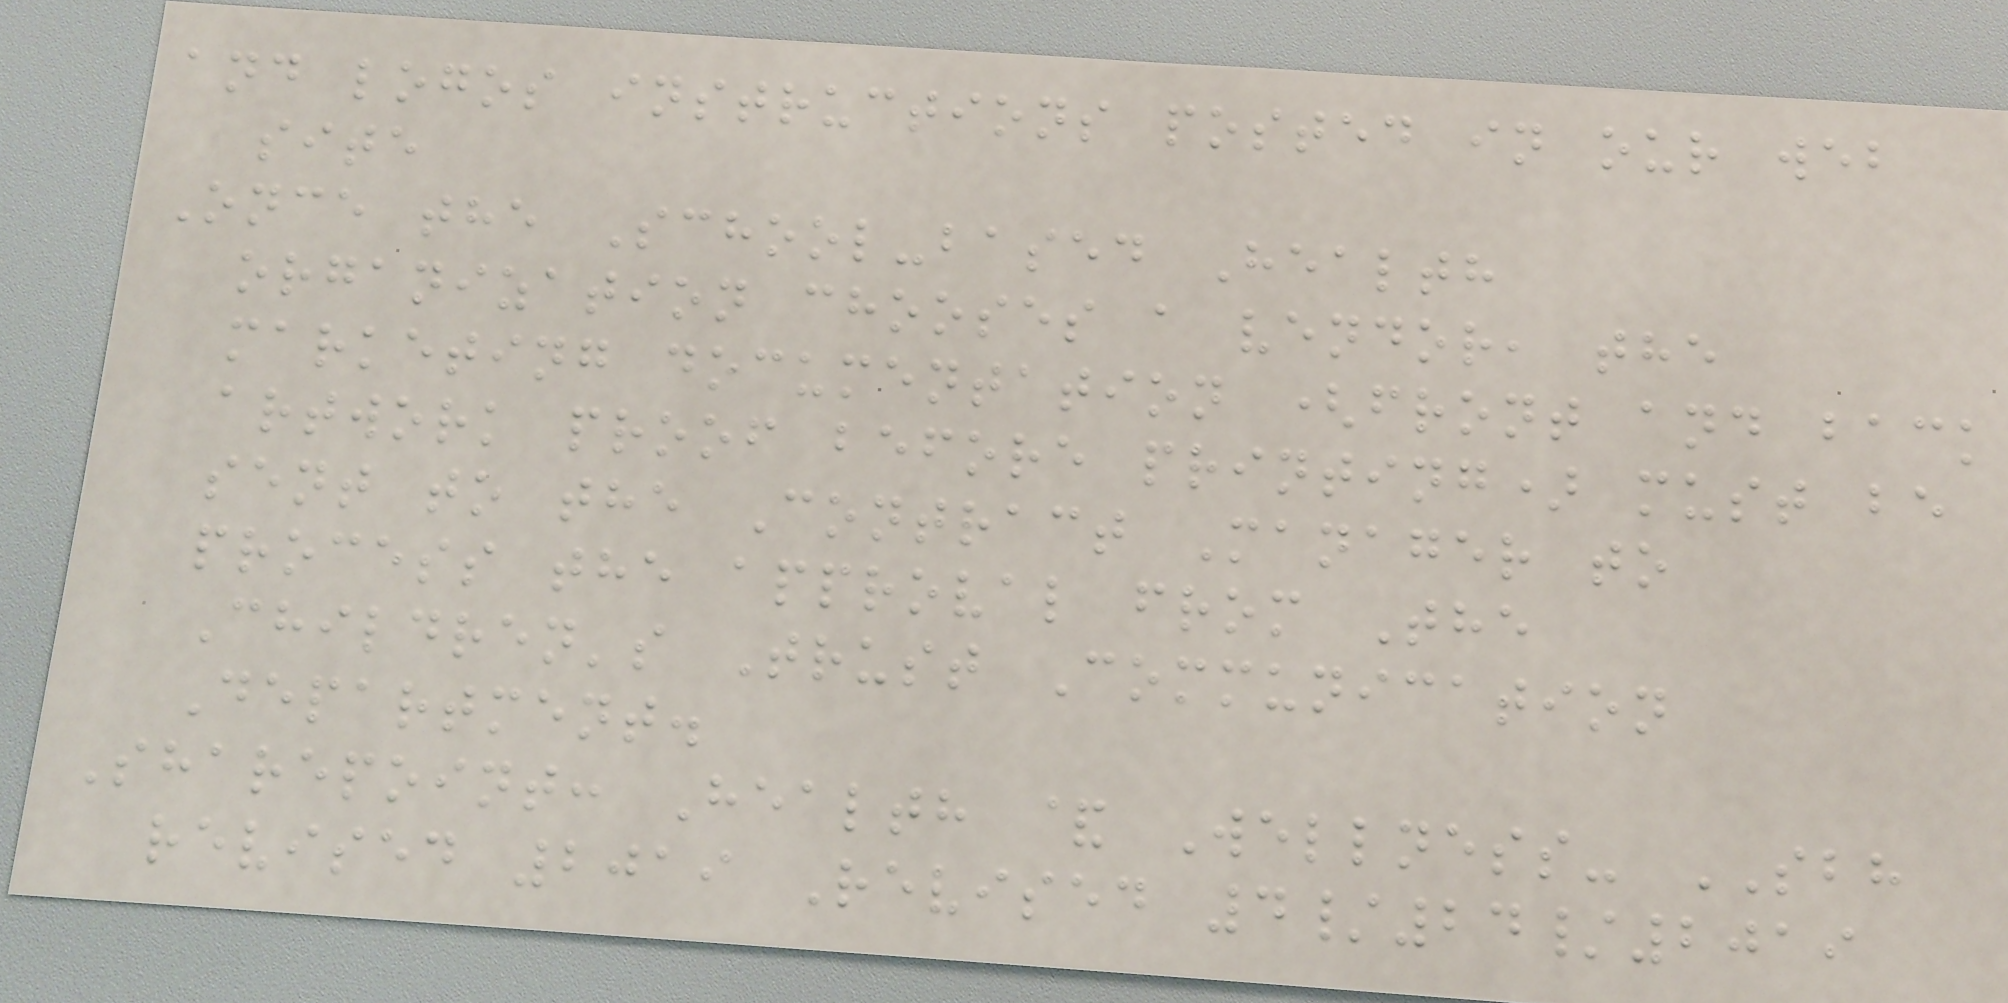and logos instructions posted in our web
site
Once the School-based Health
organization chooses a vendor, the
marketing documentation (front and back
artwork proof before printing) must be
sent to the Contract Manager to
process the approval from The
Children's Trust Communication
Department.
Sharepoint: Health & Wellness- SBH
revised 2019 Revised 4/24/2019
